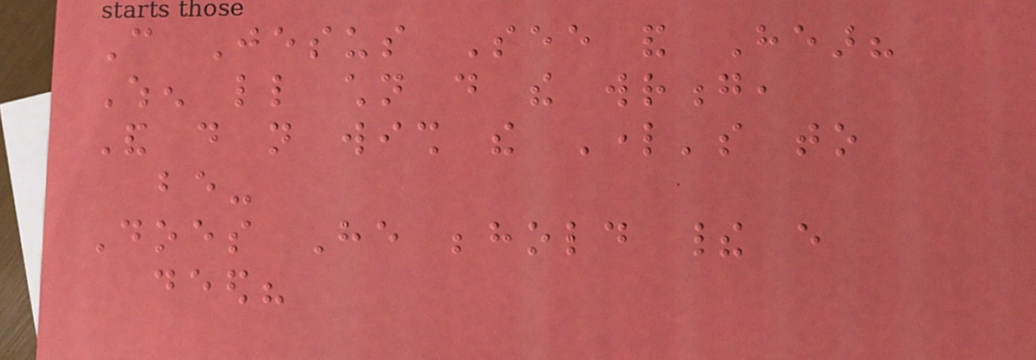Can Jesus See and Hear?
When little children do the wrong,
And do not wish the Lord's to
be-
Does He behold their every
deed?
